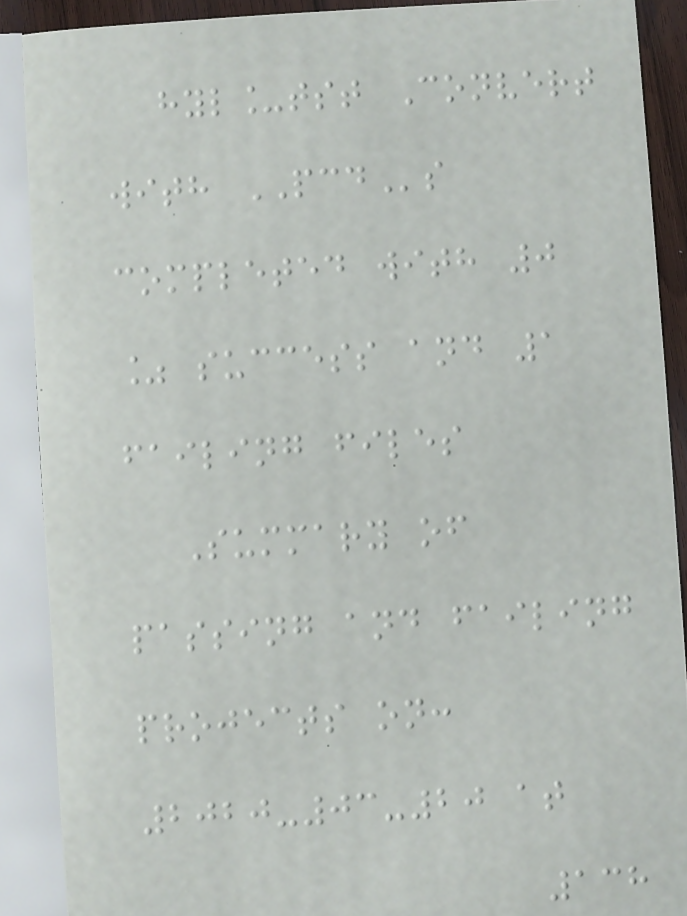hyl_tst Convert
with PCDs
completed with 0
% success and 1
failing files
Summary of
passing and failing
projects on:
2020-03-20 at
138
